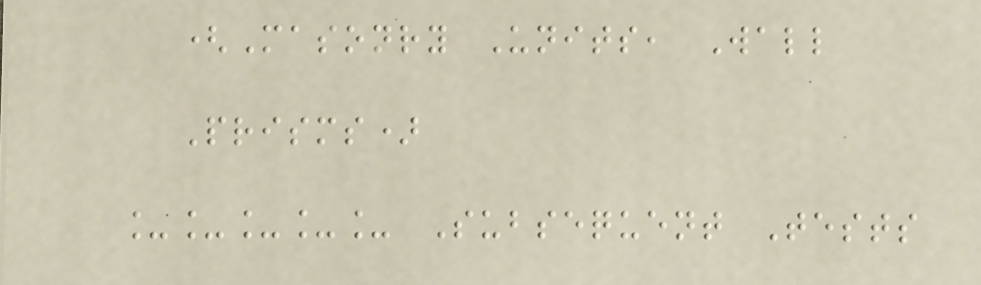(Masonry Units, Wall
Prisms)
_____ Subsequent Tests
